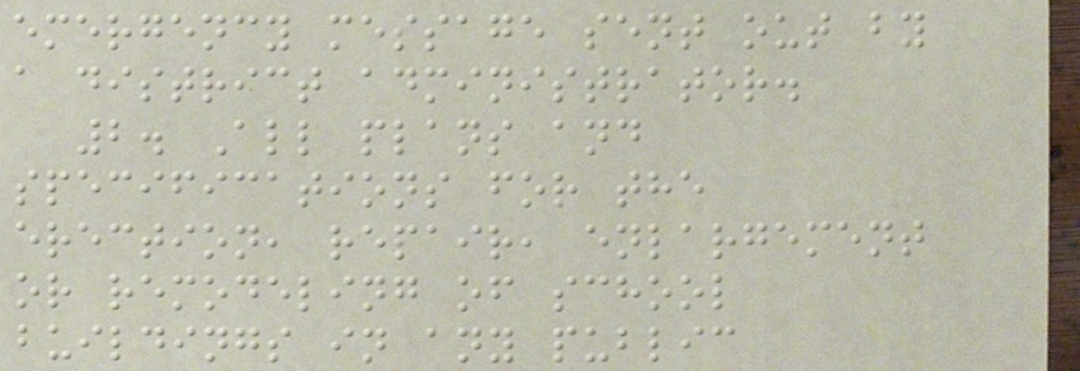emergency message sent out by
a district administrator.
2. All plans and
specifications for the
erection, repair, enlargement
or remodeling of school
buildings in any public
